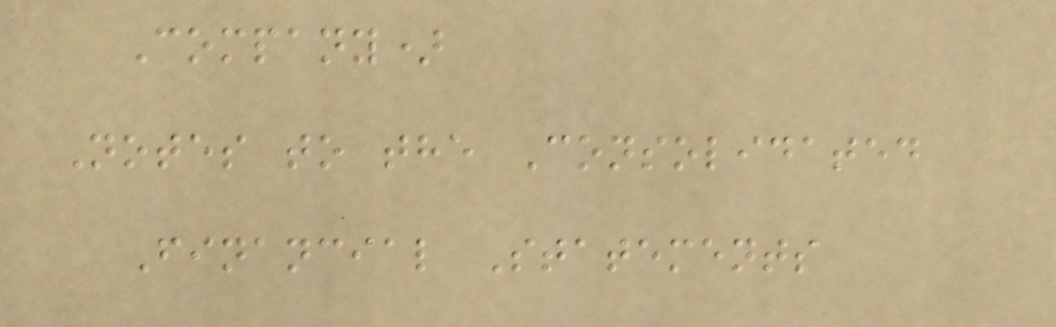Company)
Notes to the Consolidated
Financial Statements
